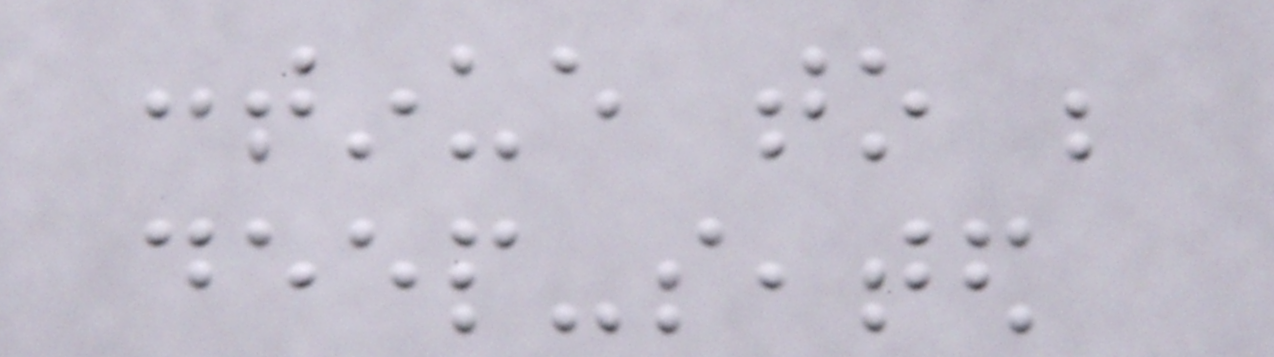continue to be
deep-seated
